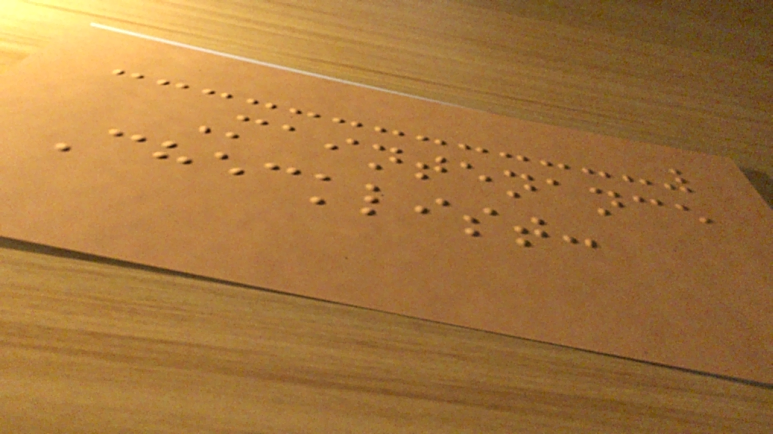Maintenance
Checklist:
